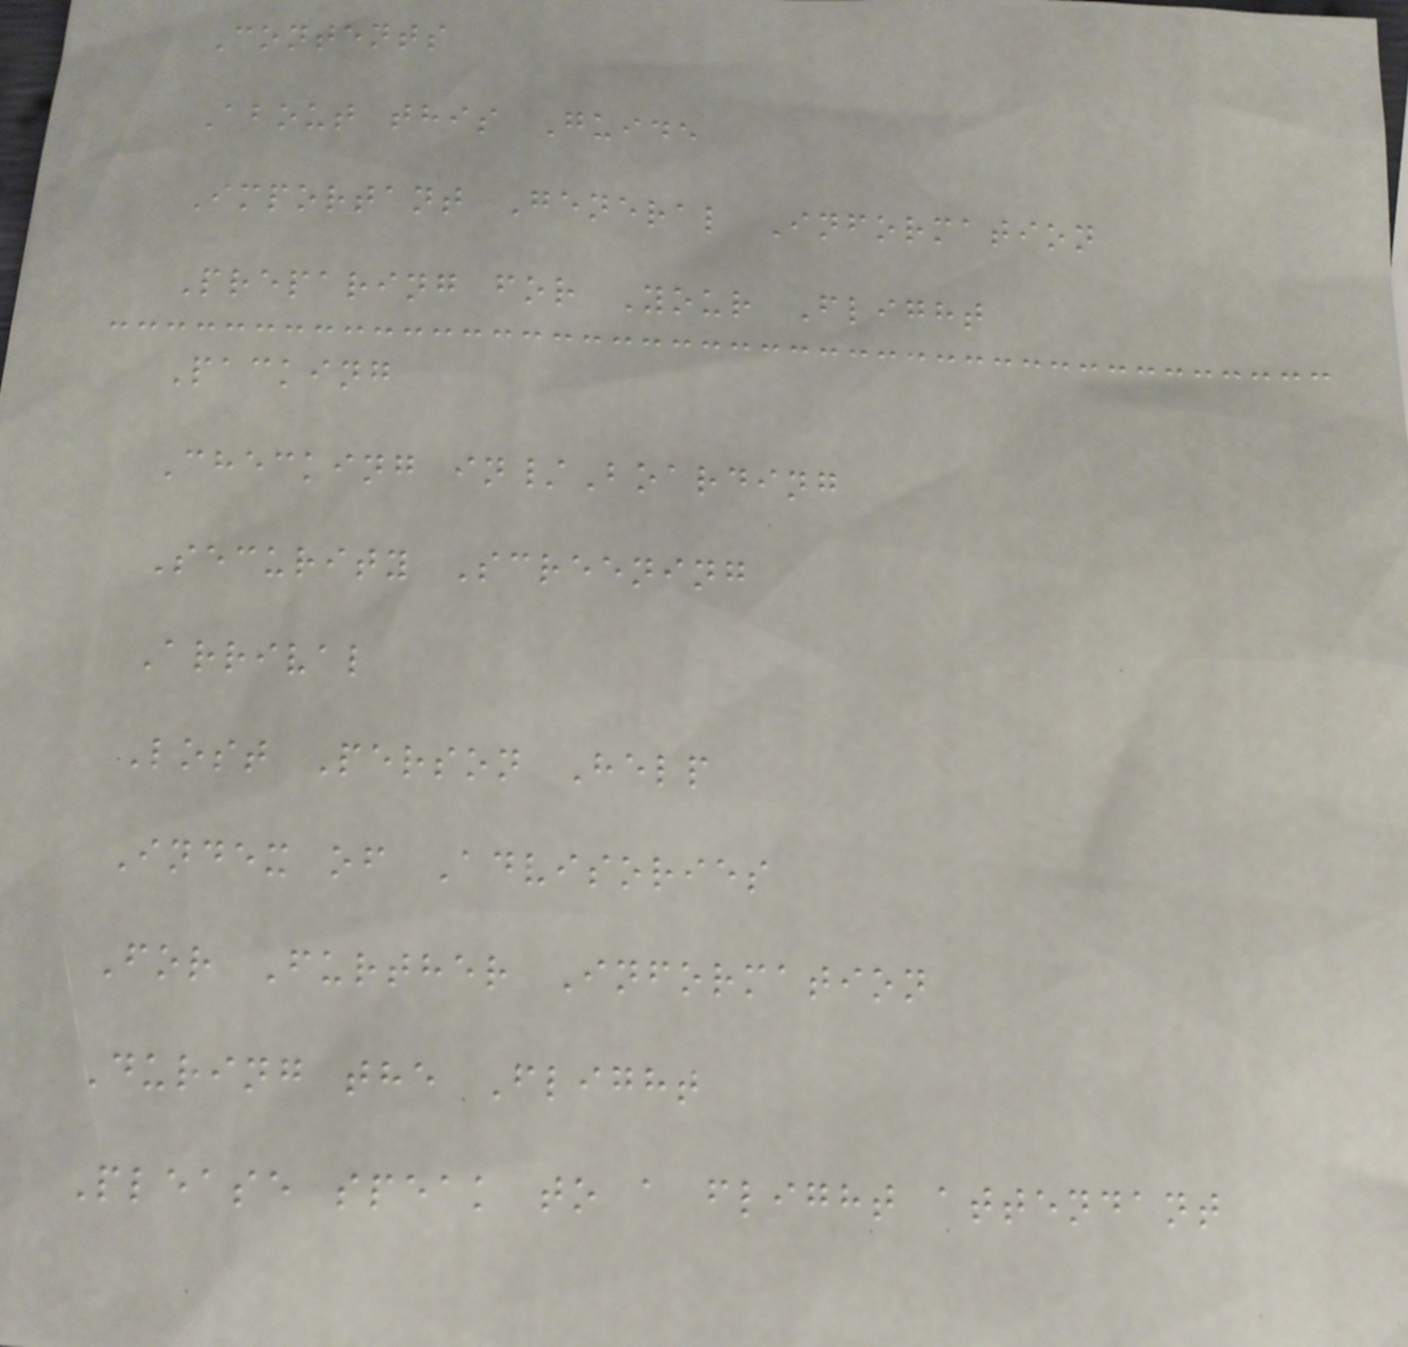Contents
About this Guide
Important General Information
Preparing for Your Flight
Packing
Checking in/Boarding
Security Screening
Arrival
Lost Person Help
Index of Advisories
For Further Information
During the Flight
Please speak to a flight attendant
